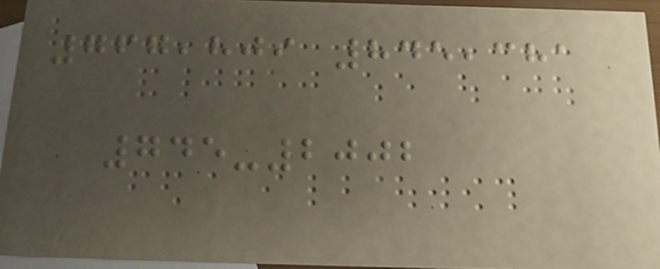767,809 845,381
745-2002
